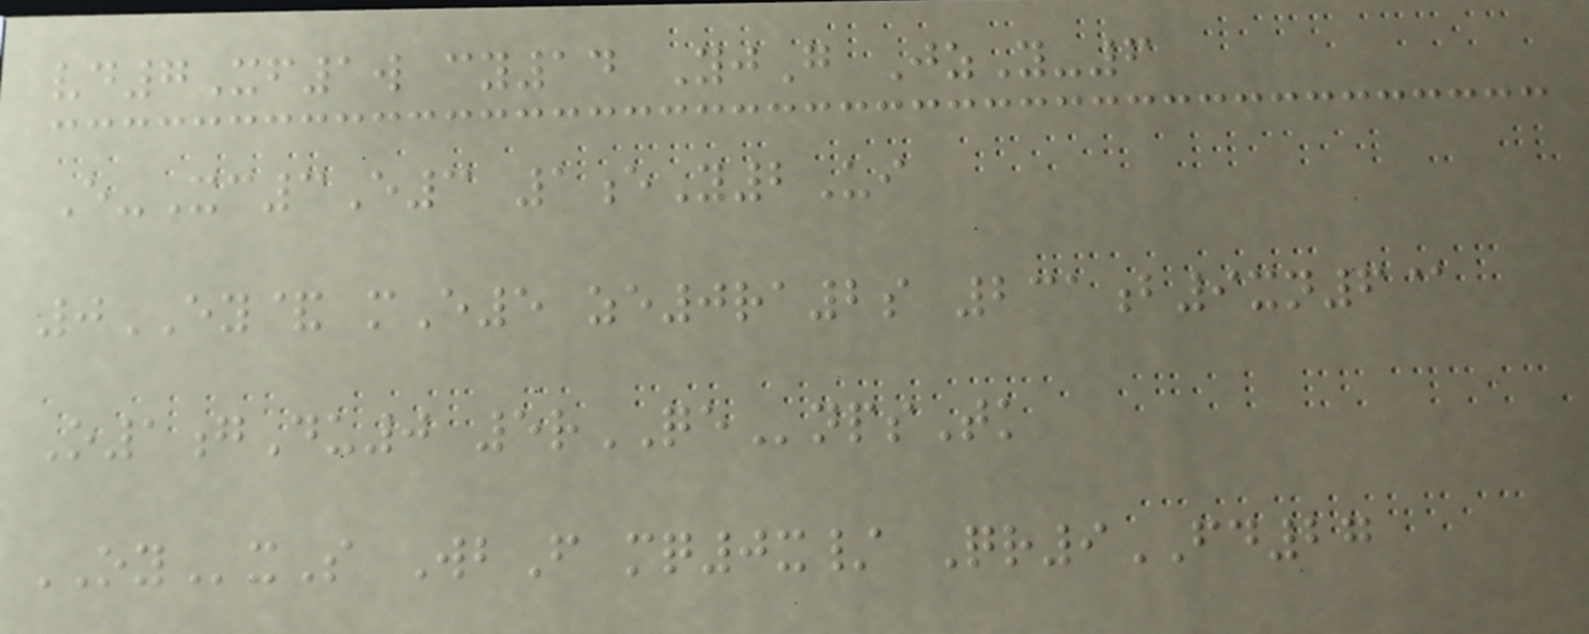vd7Xf1w cy14 YjG JzY-6
E-Xc3E3 1eY2Ui
0EY& mE5 ze0ra2s 231b9xn6@
O1gDu0 5rQEnpsTk
OYxS WbF mq0x/ Qr9FD27
